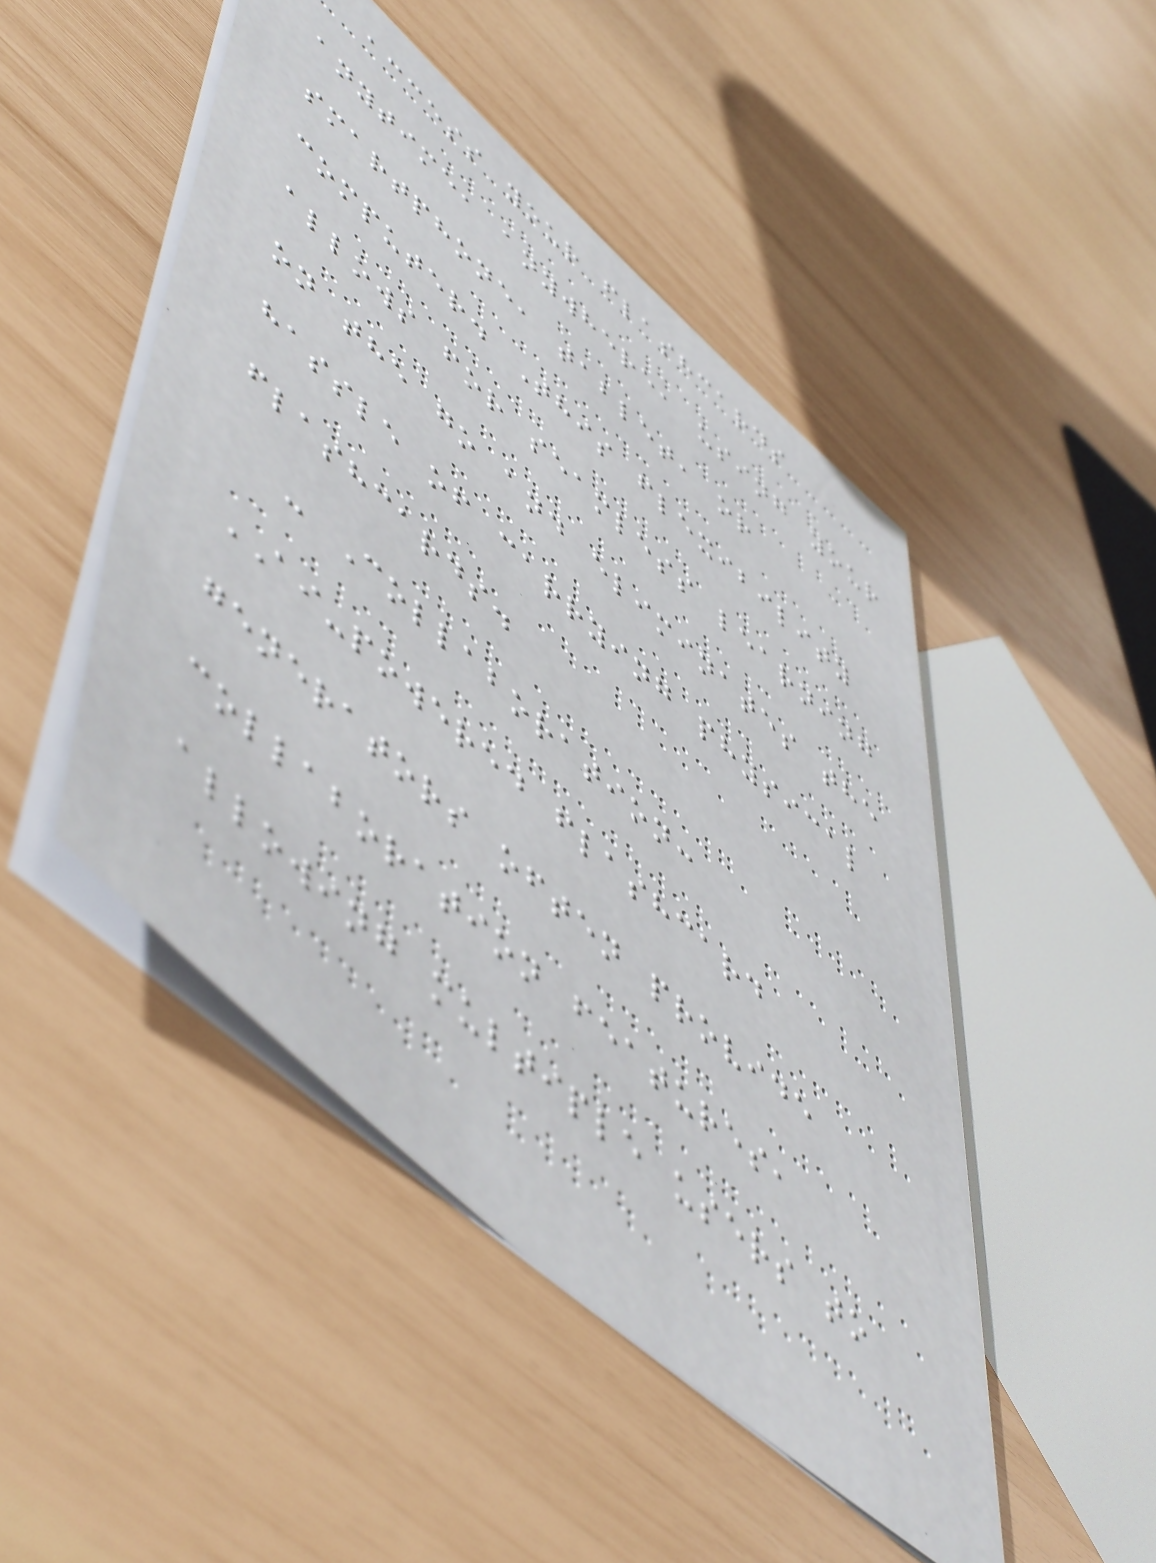access your flashcards
anytime, anywhere, using your
smartphone, tablet, or
computer. This flexibility
allows for seamless learning
on the go and eliminates the
hassle of carrying physical
flashcards.
- Collaboration:
AI-powered flashcard
generators often provide
collaboration features,
allowing multiple users to
